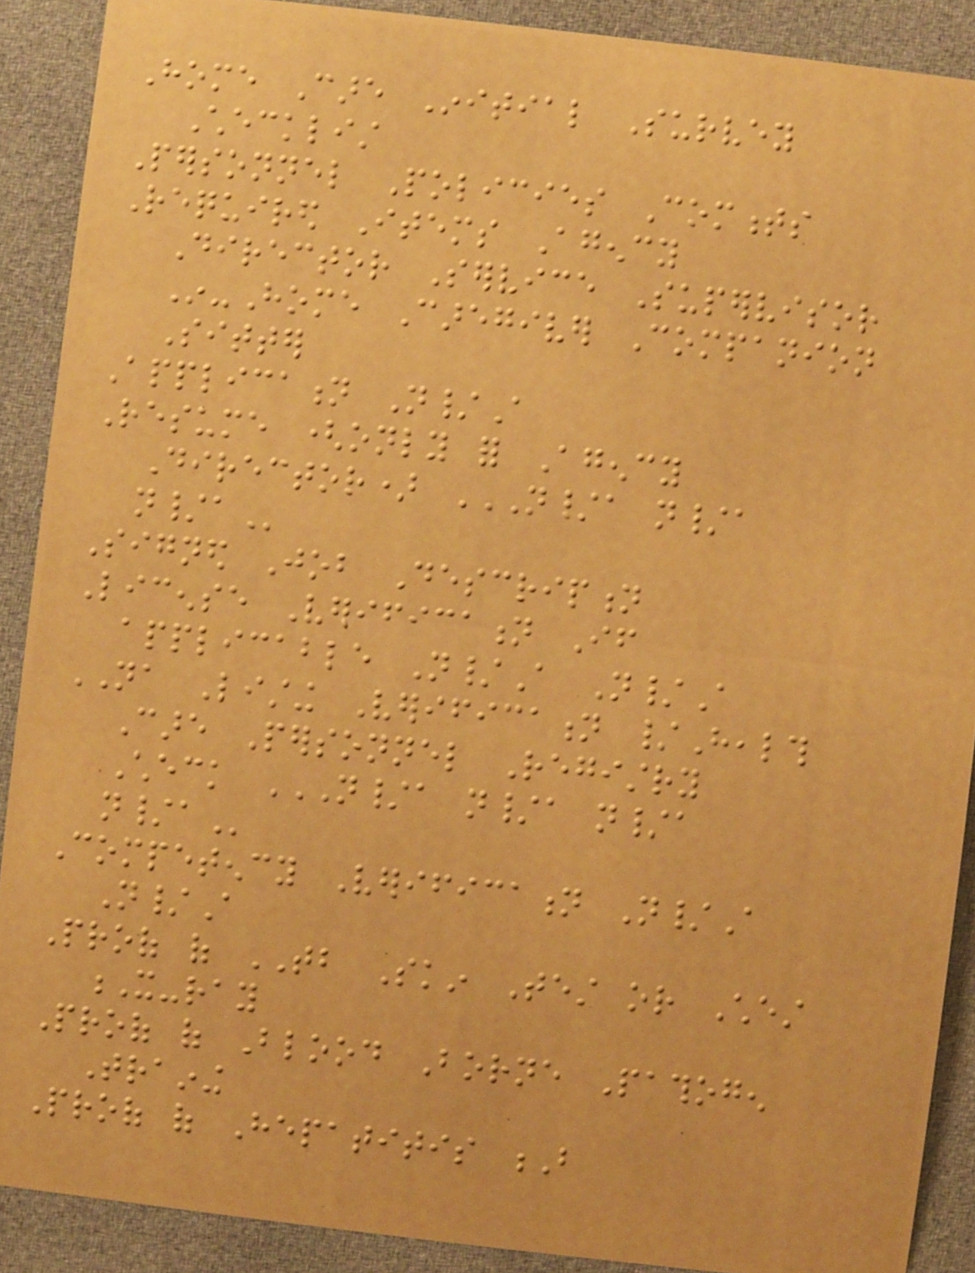Home Care Initial Survey
Checklist
Personnel Policies Comments
Required Items Agency
Director Service Supervisor
In-Home Caregiver Companion
Sitter
Application N/A
Resume (only for Agency
Director) N/A N/A
N/A
Signed Job Description
License Verification If
applicable N/A N/A
NA Listing Verification /Health
Care Personnel Registry
Check N/A N/A N/A
N/A
Competency Verification N/A
N/A
Proof of TB Skin Test or Chest
X-ray
Proof of Blood Borne Pathogen
Training
Proof of Hepatitis B
